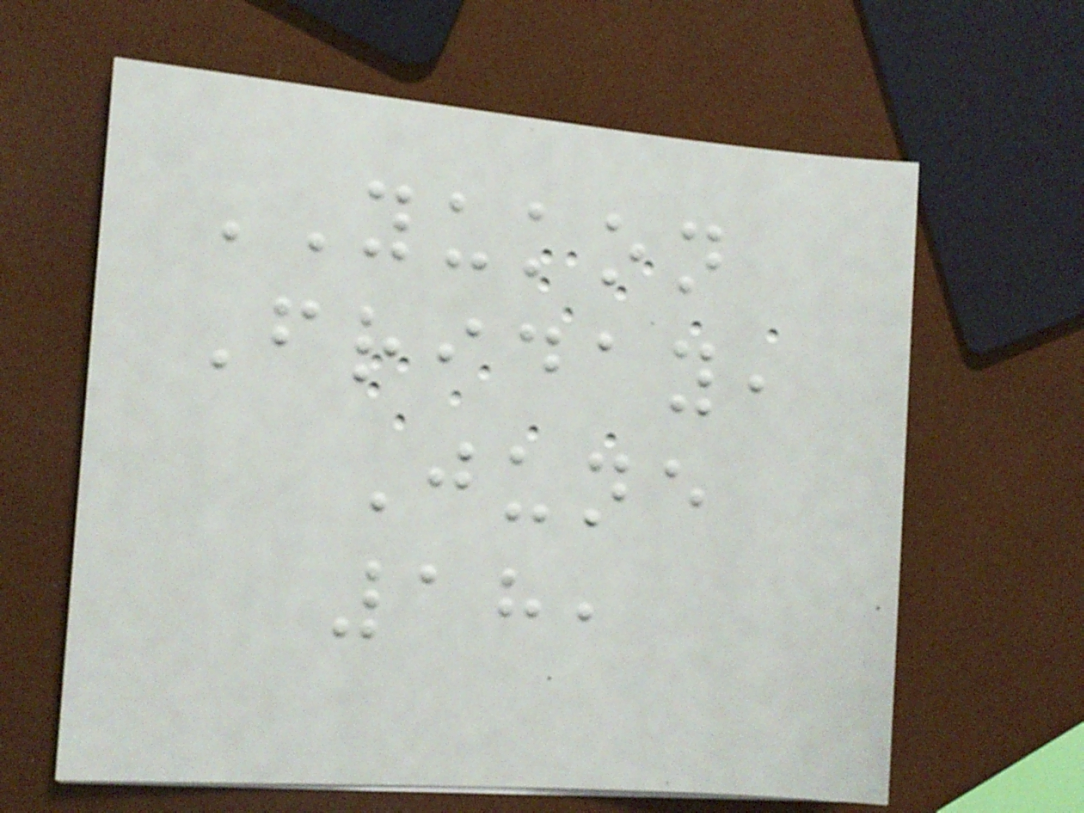YUKON
Friday,
June
18,
